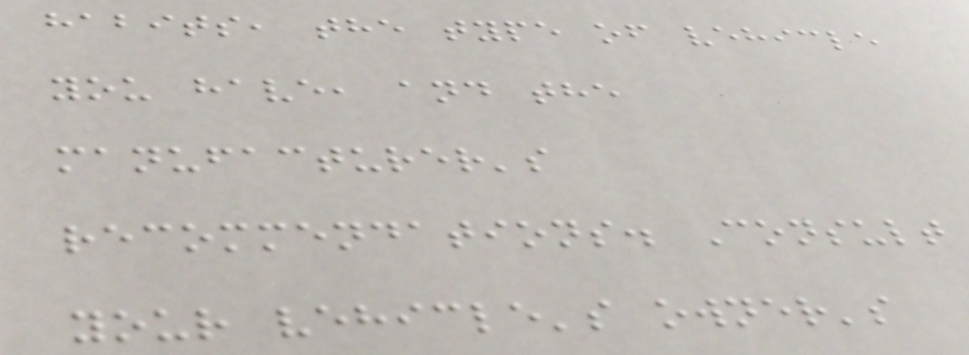habits, the type of vehicle
you have, and the
manufacturer's
recommendations. Consult
your vehicle's owner's
